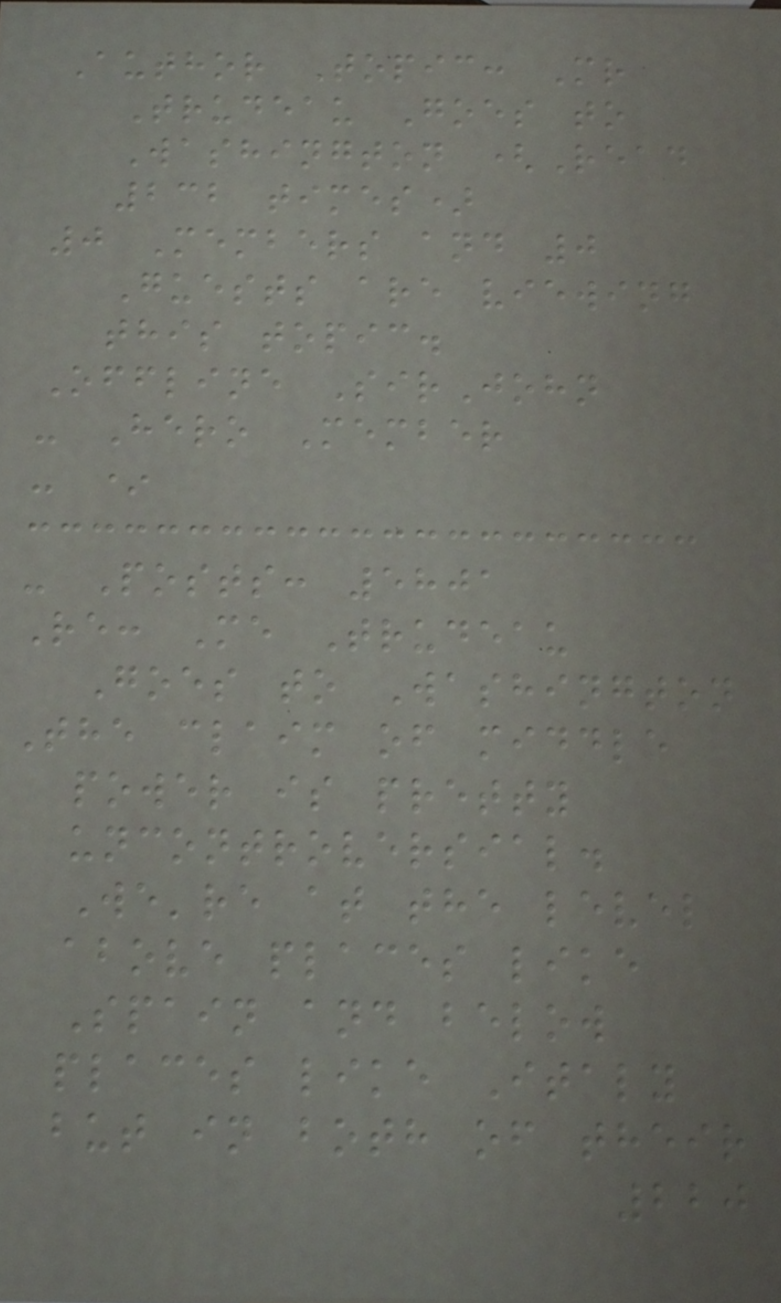Author Topic: Mr
Trudeau Goes to
Washington (Read
232 times)
0 Members and 0
Guests are viewing
this topic.
Offline SirJohn
- Hero Member
- *
- Posts: 5801
Re: Me Trudeau
Goes to Washington
The claim of middle
power is pretty
uncontroversial.
We're at the level
above places like
Spain and below
places like Italy
but in both of their
220
